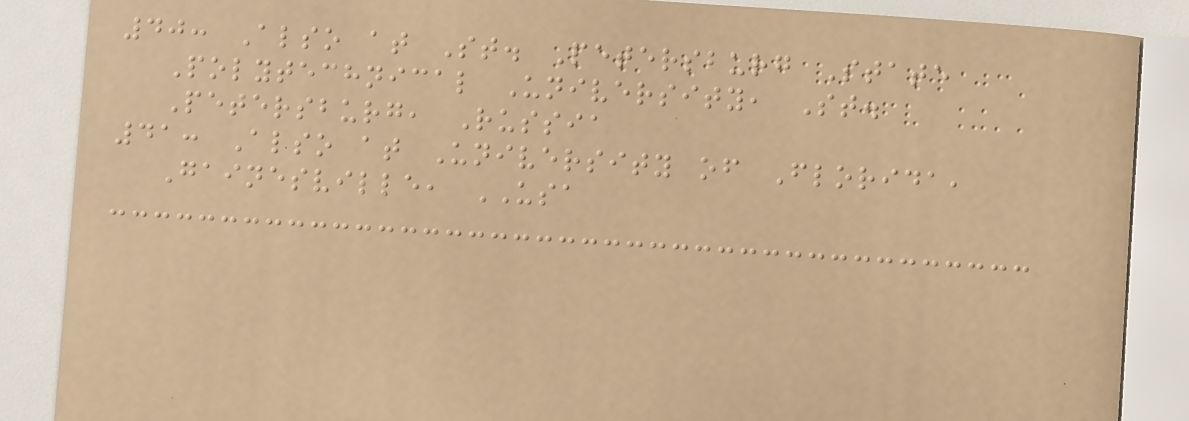40: Also at St. Petersburg State
Polytechnical University, St.
Petersburg, Russia
41: Also at University of Florida,
Gainesville, USA
